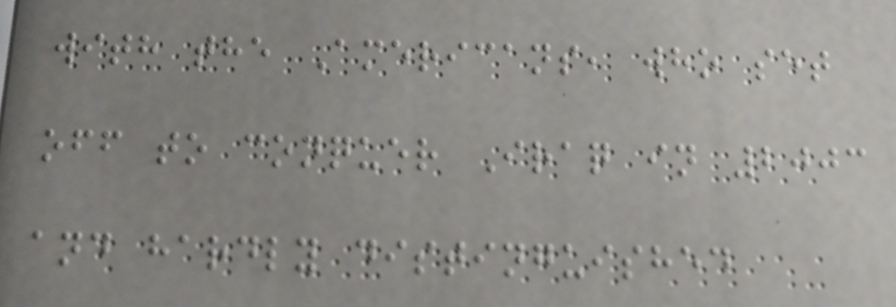with the Americans, who set
off to conquer Iraq in 2003
and hardly distinguished
